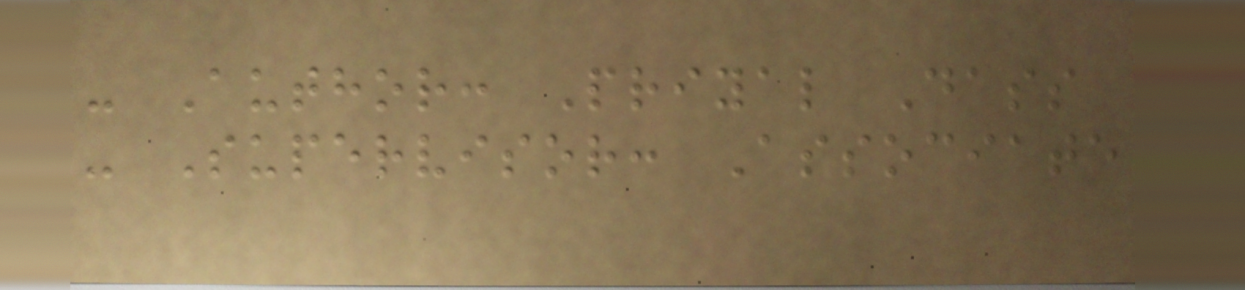- Author: Priyal Dass
- Supervisor: Associate
